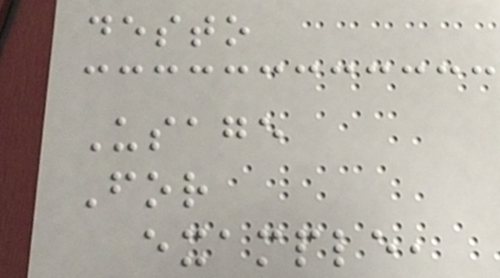desto
Usage
For
example,
